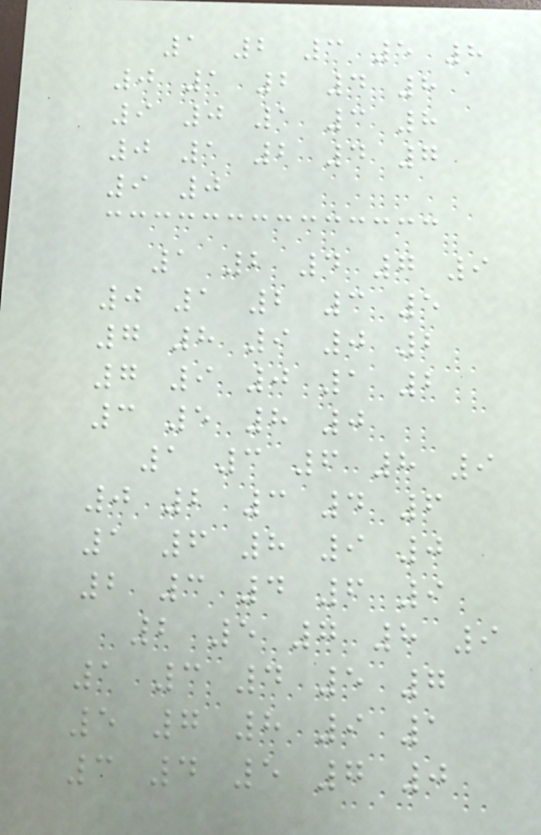1 2 3 5 8
0 1 2 4 8
9 0 1 3 8
0 1 2 4 7
9 0
1 2 4 7 9
0 1 2 3 5
7 8 9 0 2
7 9 0 1 2
3 5 8 0
1 3 6 8 9
0 2 3 4 6
1 6 8 9 0
2 3 4 6 9
2 5 7 8 9
1 3 4 5 7
5 7 8 9 1
3 4 5 7 0
